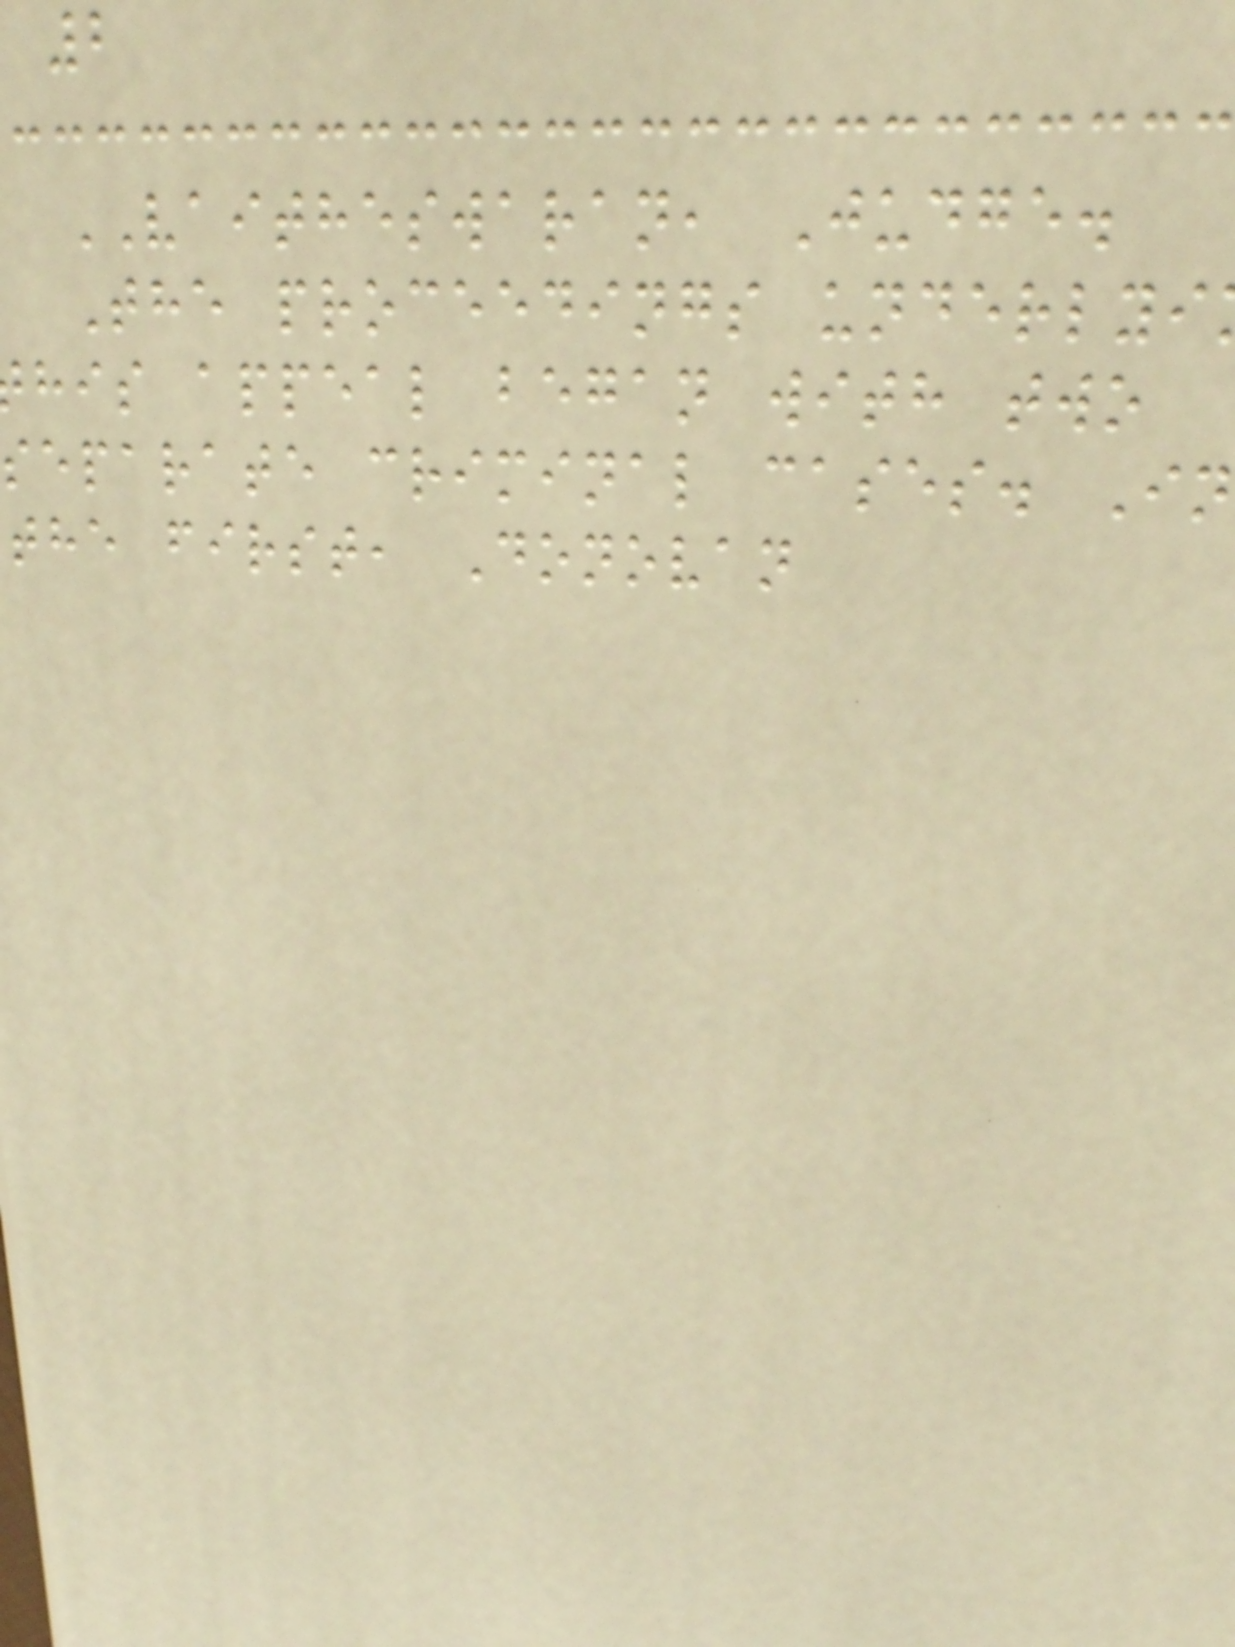2
VAITHESWARAN, Judge.
The proceedings underlyi
his appeal began with two
separate criminal cases. In
the first, Donovan
